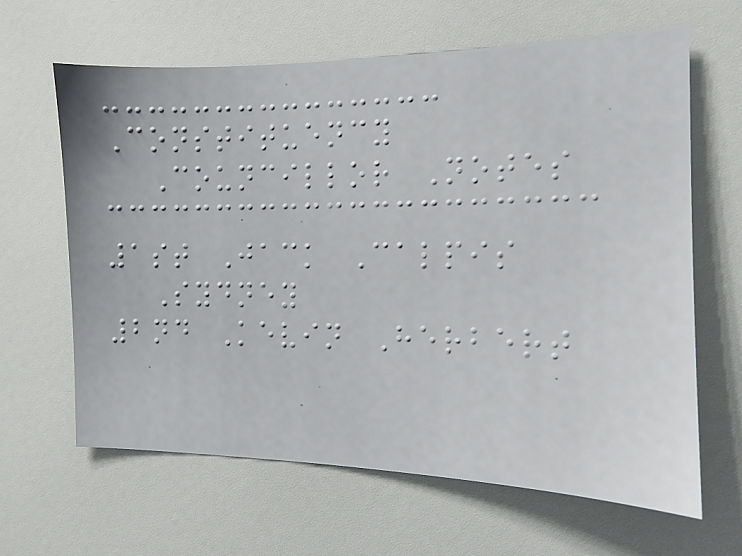Constituency
Councillor Notes
1st Jack Calpis
Sydney
2nd Kevin Herbert
